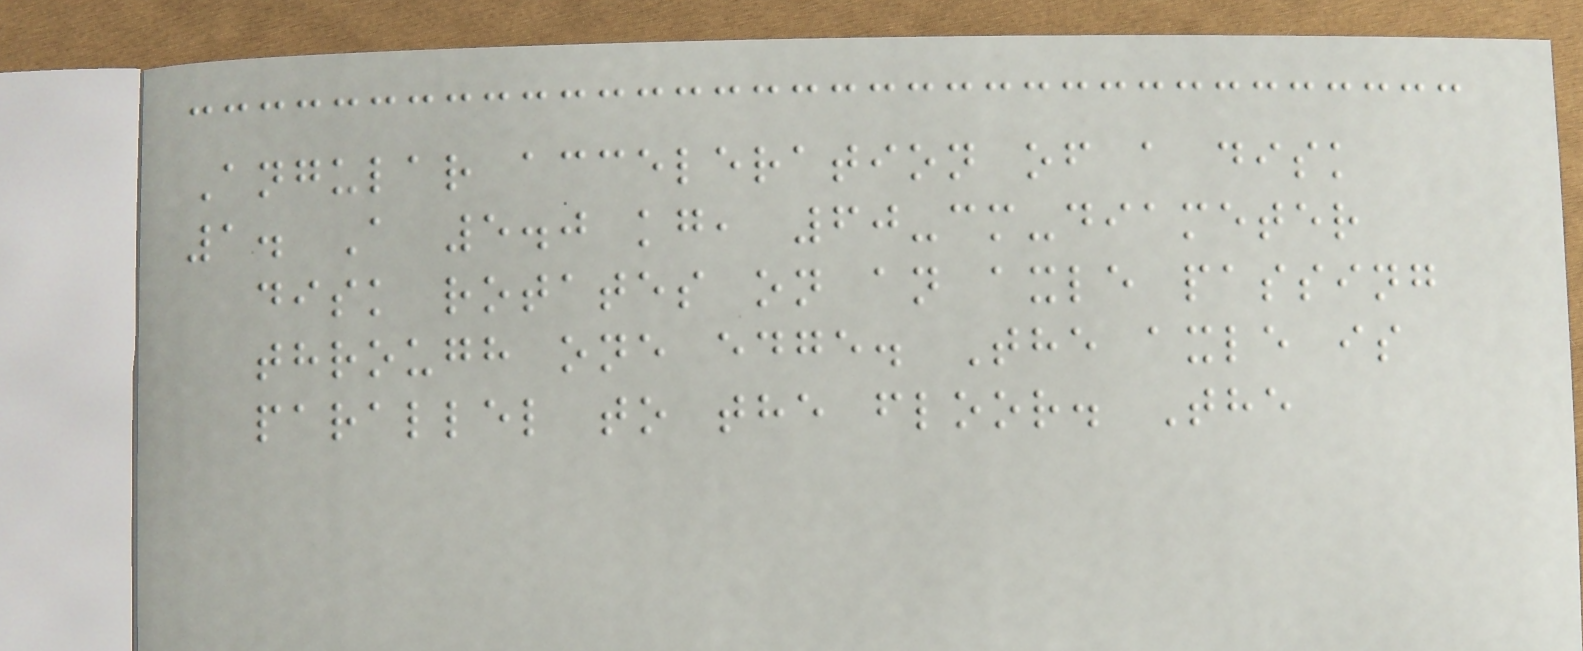Angular acceleration of a disk
1. A 5.0 kg, 60-cm-diameter
disk rotates on an axle passing
through one edge. The axle is
parallel to the floor. The
